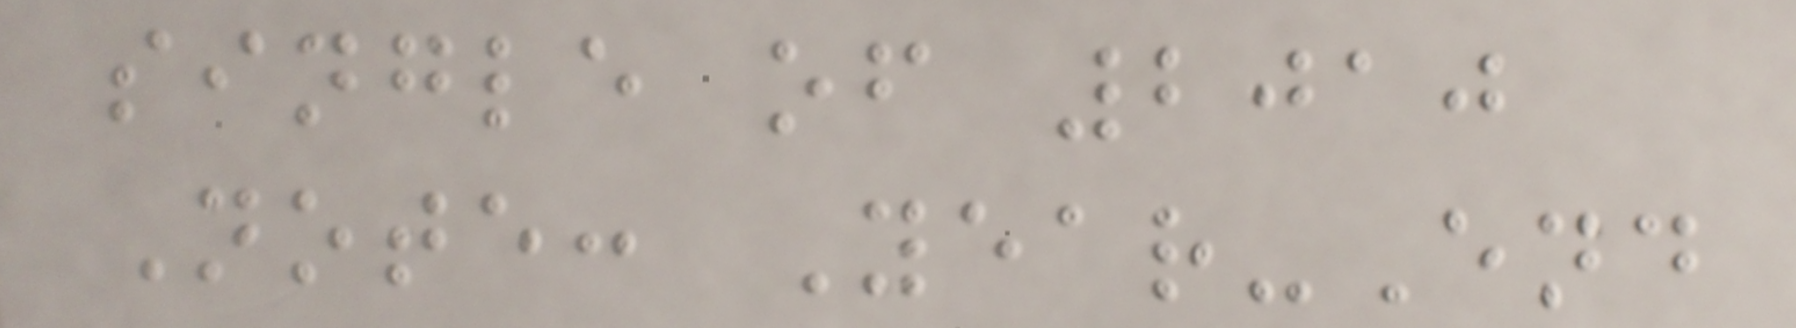single of 2010
Note: Year-End
